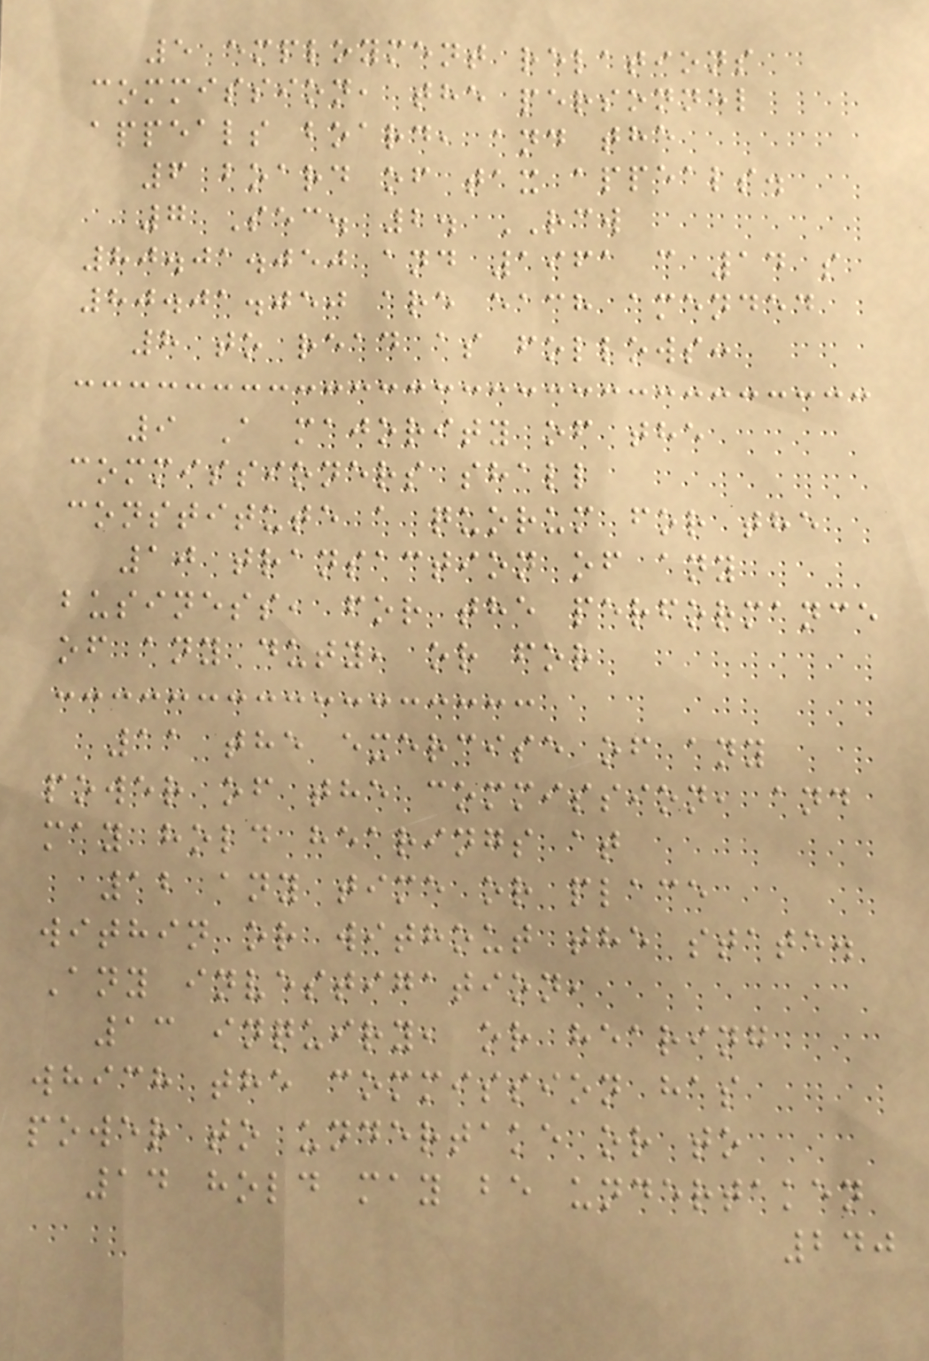5 employment relations
commission, the personnel
appeals board, and the
6 board of tax appeals.
7 Sec. 2. RCW
80.01.050 and 1961 c 14 s
80.01.050 are each amended
8 to read as follows:
9 A majority of the
commissioners shall
constitute a quorum for the
10 transaction of any
business, for the performance
of any duty, or for
11 the exercise of any
power of the commission, and
may hold hearings at
12 any time or place
within or without the state.
Any investigation,
13 inquiry, or hearing
which the commission has
power to undertake or to
14 hold may be undertaken
240
